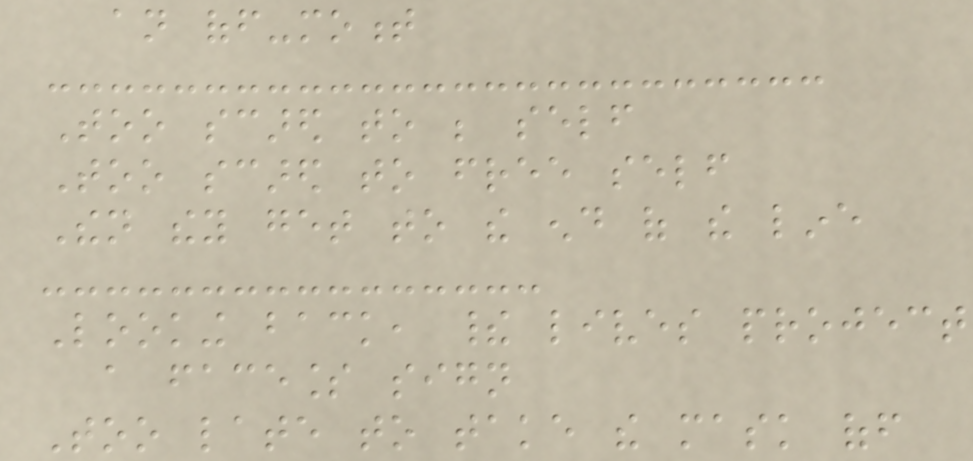an off-moment
Too scared to be self
Too scared to free self
Then they get to the end of the line
Looking back, their lives project
a faceless sign
Too late to take the mask off
